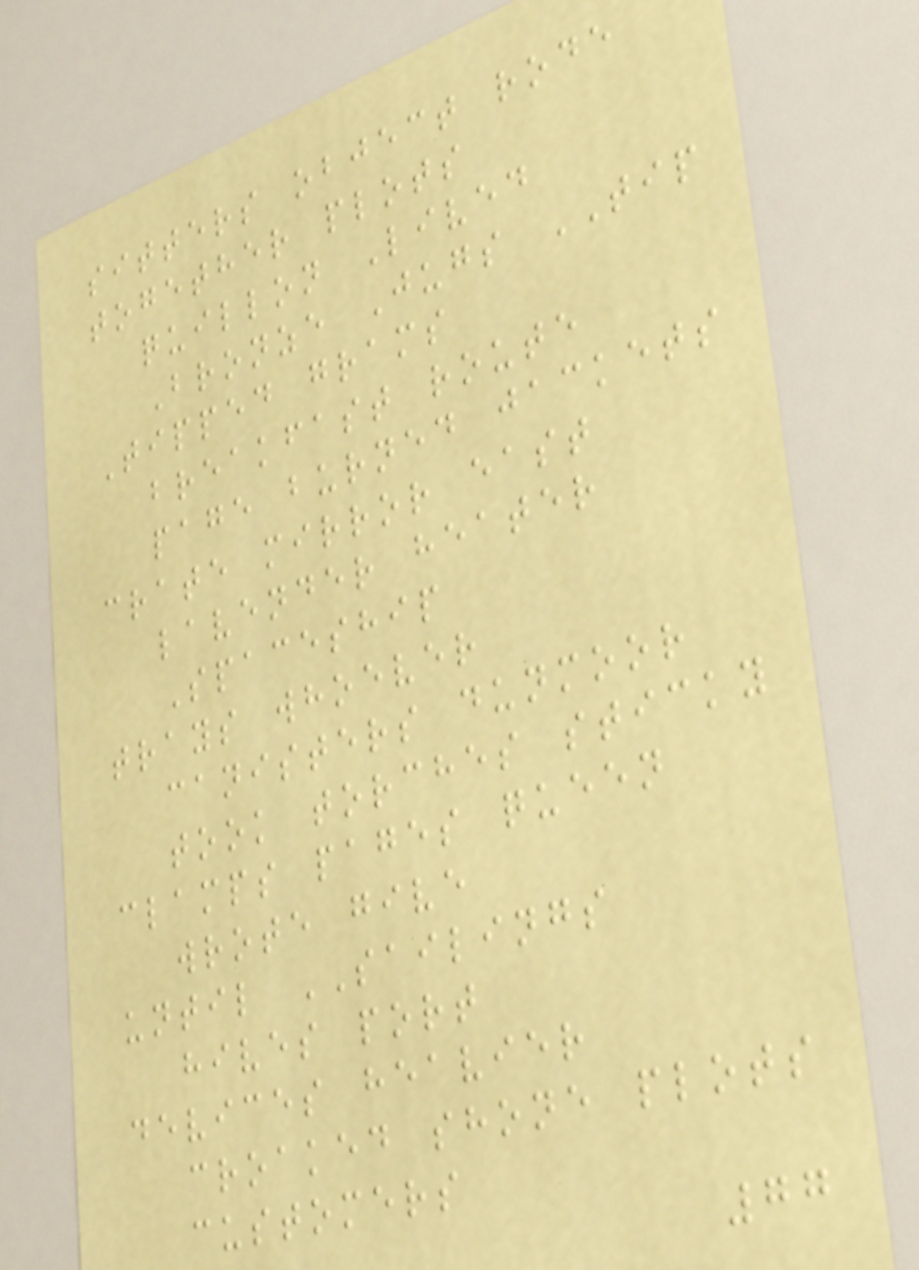sitters object rode
together plots
quillon Lived
Bronze Jugs TIP
Tipped grams
breakfast route
page burned jackets
crate mirror east
lavender heater
Spaceship
trays whoever
canisters dunmoor
took torches sticky
clamps pages queen
wrote give
until SAILINGS
hives port
devices heavier
croaked shone plots
customers
77
